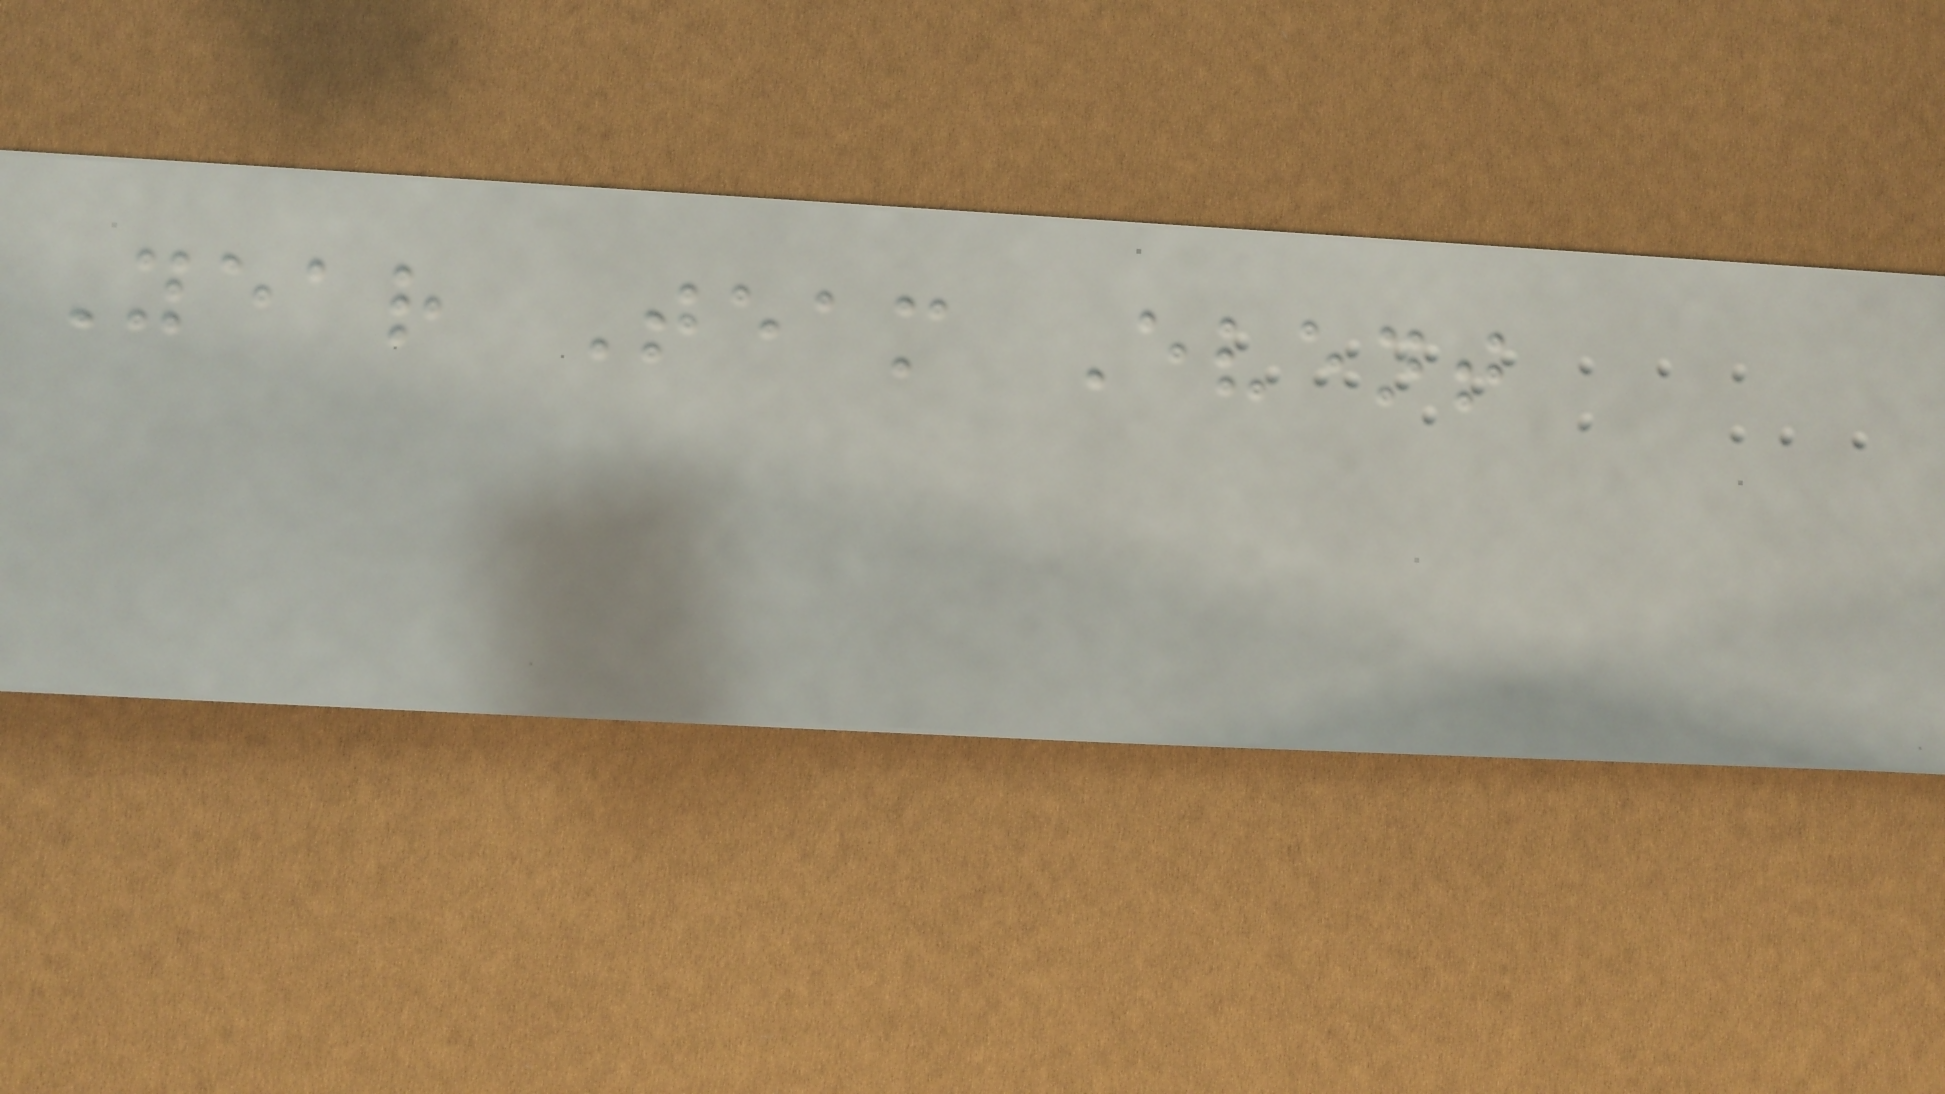Year Team Event
